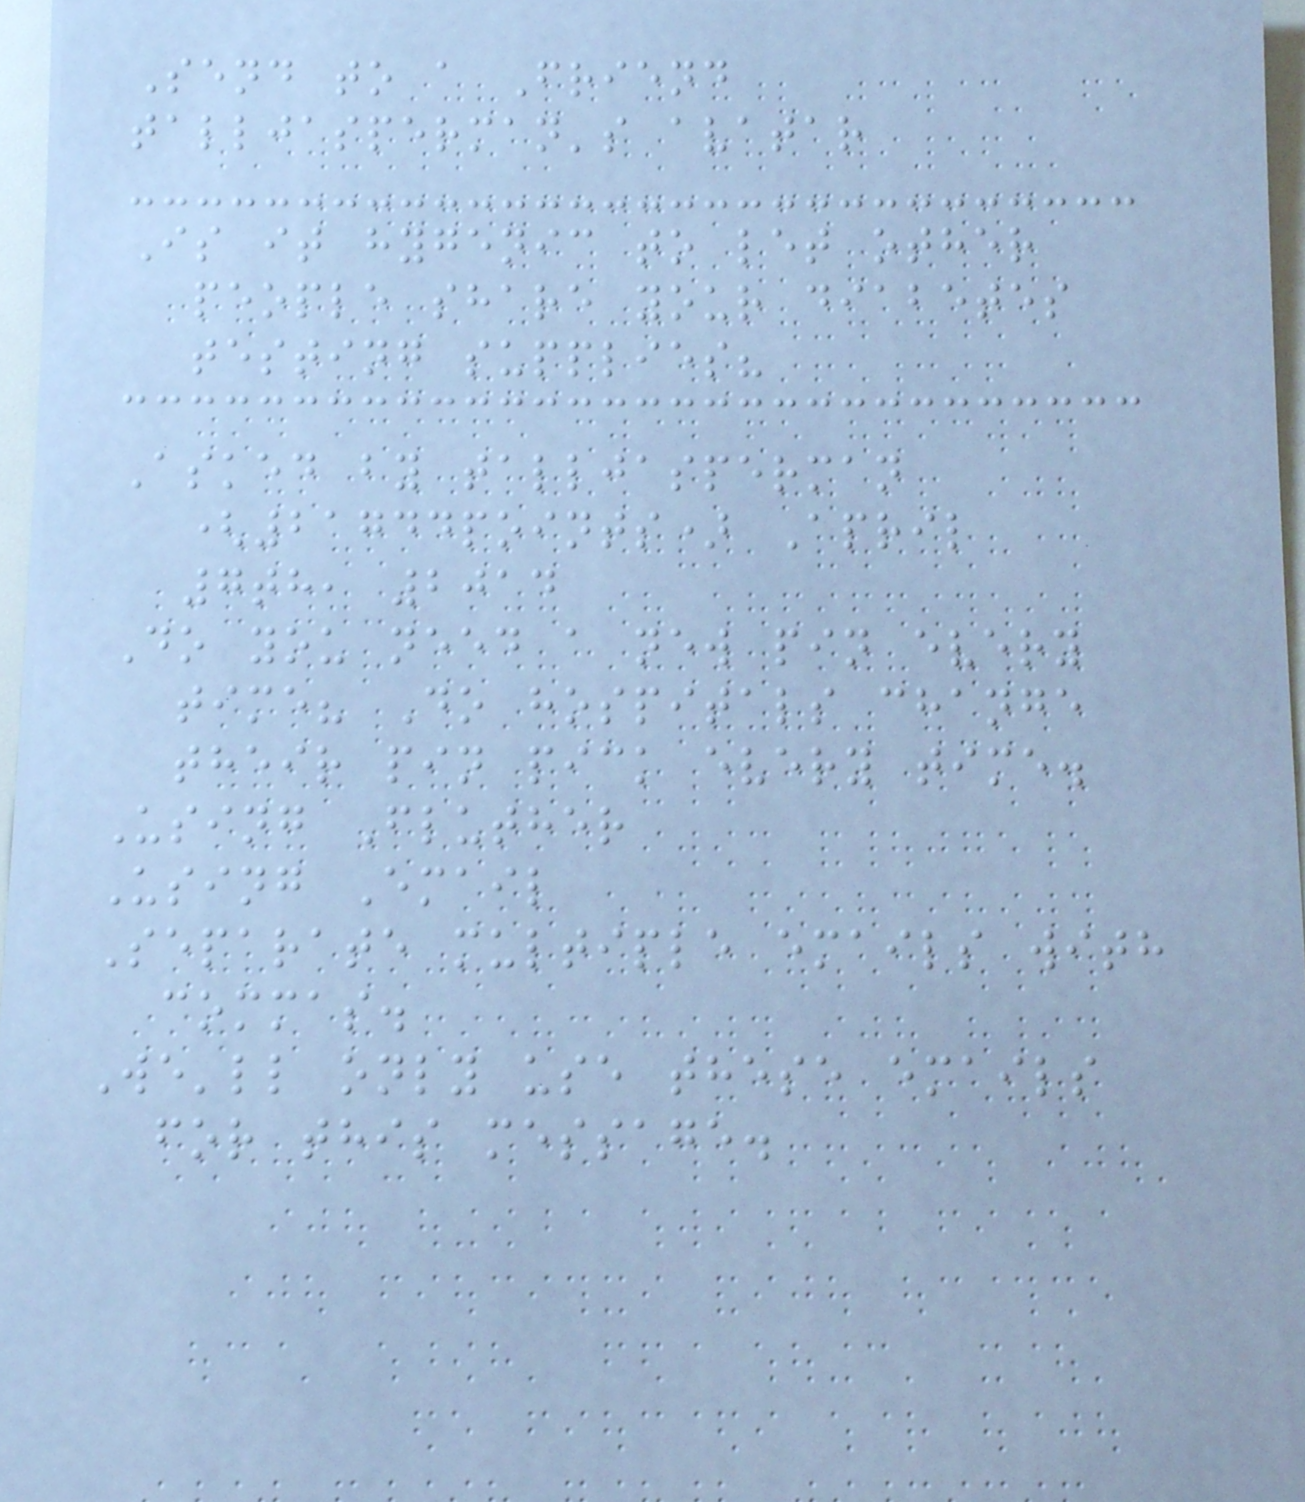Send to a Friend
talljasperman's avatar
Is it hygenic to let other
people share your diabetes
testing supplies?
Asked by talljasperman
(21744points) April
7th, 2014
Do you need a new pin every
time? Do hospitals change
their pin pick every time.
Using Fluther
Using Email
Separate multiple emails with
commas.
We'll only use these emails
for this message.
